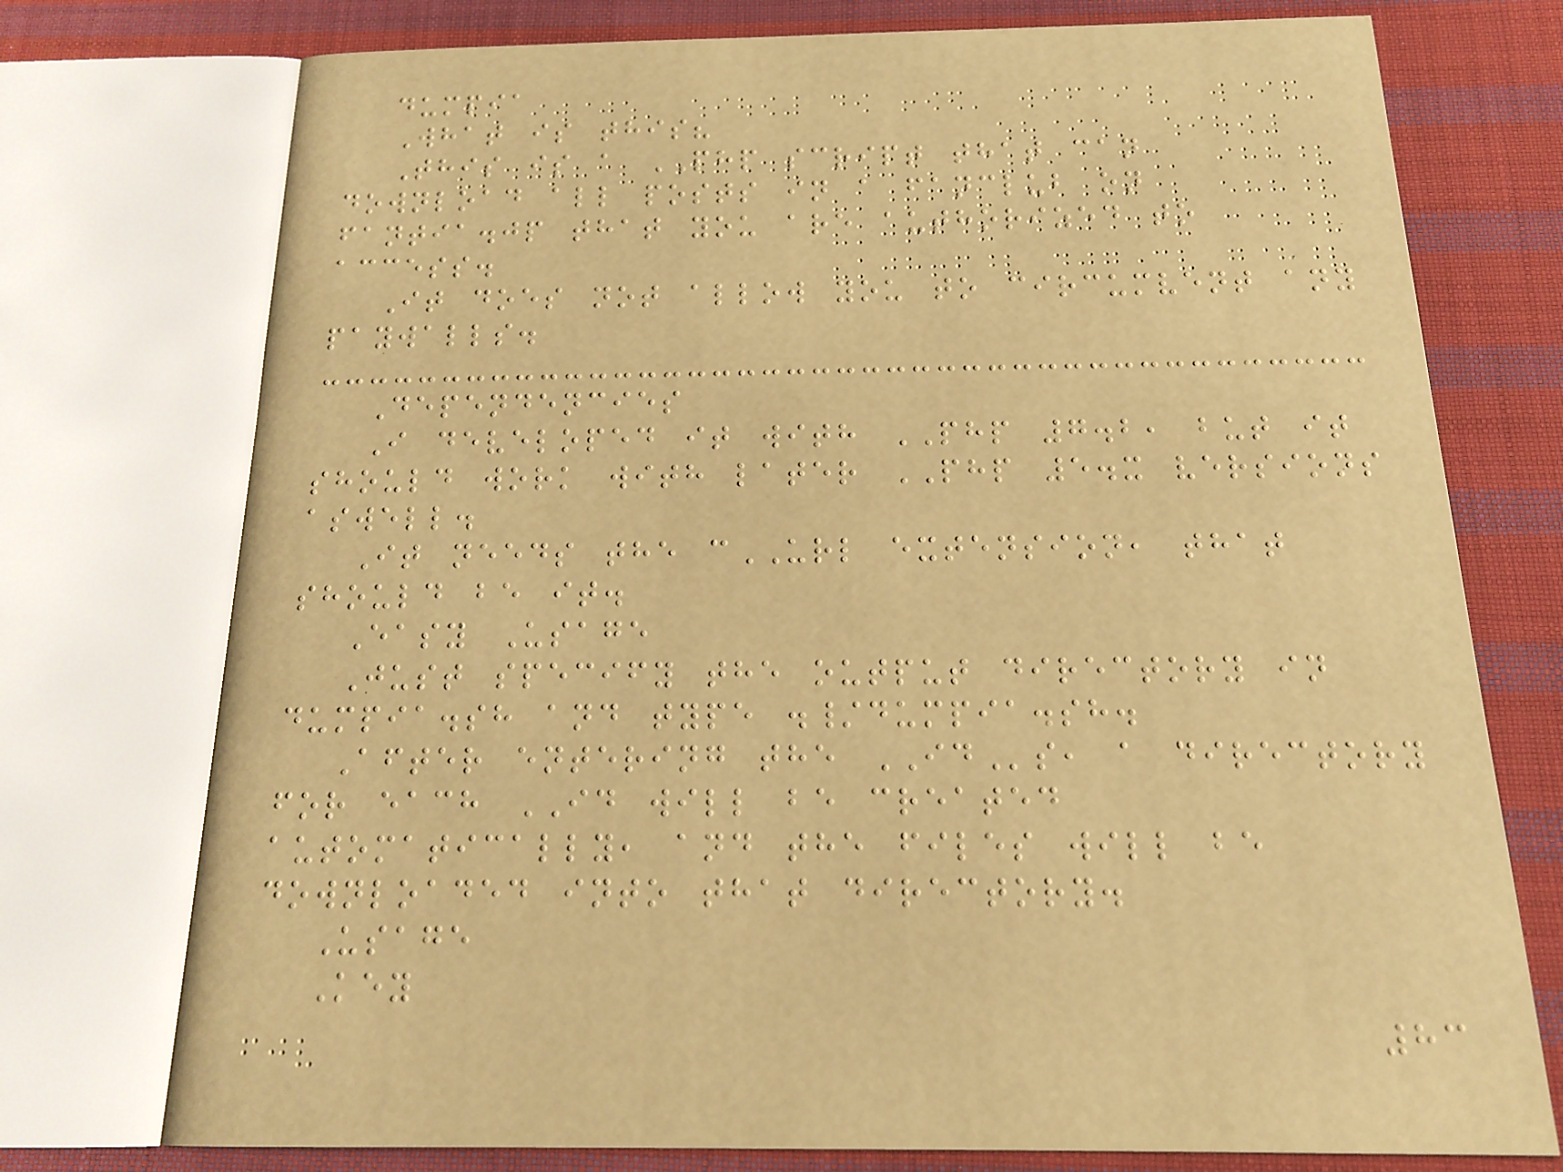dumpia
What is this?
This is a PHP script that can
download all posts in a fanclub on
fantia.jp that you are authorized to
access.
It does not allow you to circumvent any
paywalls.
Dependencies
I developed it with PHP 7.2, but it
should work with later PHP 5.x versions
aswell.
It needs the cURL extension, that
should be it.
Easy Usage
Just specify the output directory in
dumpia.sh and type ./dumpia.sh.
After entering the IDs, a directory
for each ID will be created
automatically, and the files will be
downloaded into that directory.
Usage
Key
83
